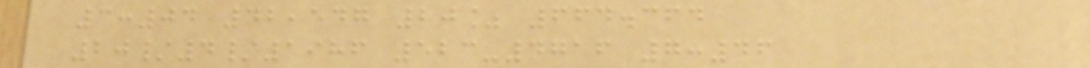3:04 42,547 20% 664.364
20/4/1986 523-4716 7:46
